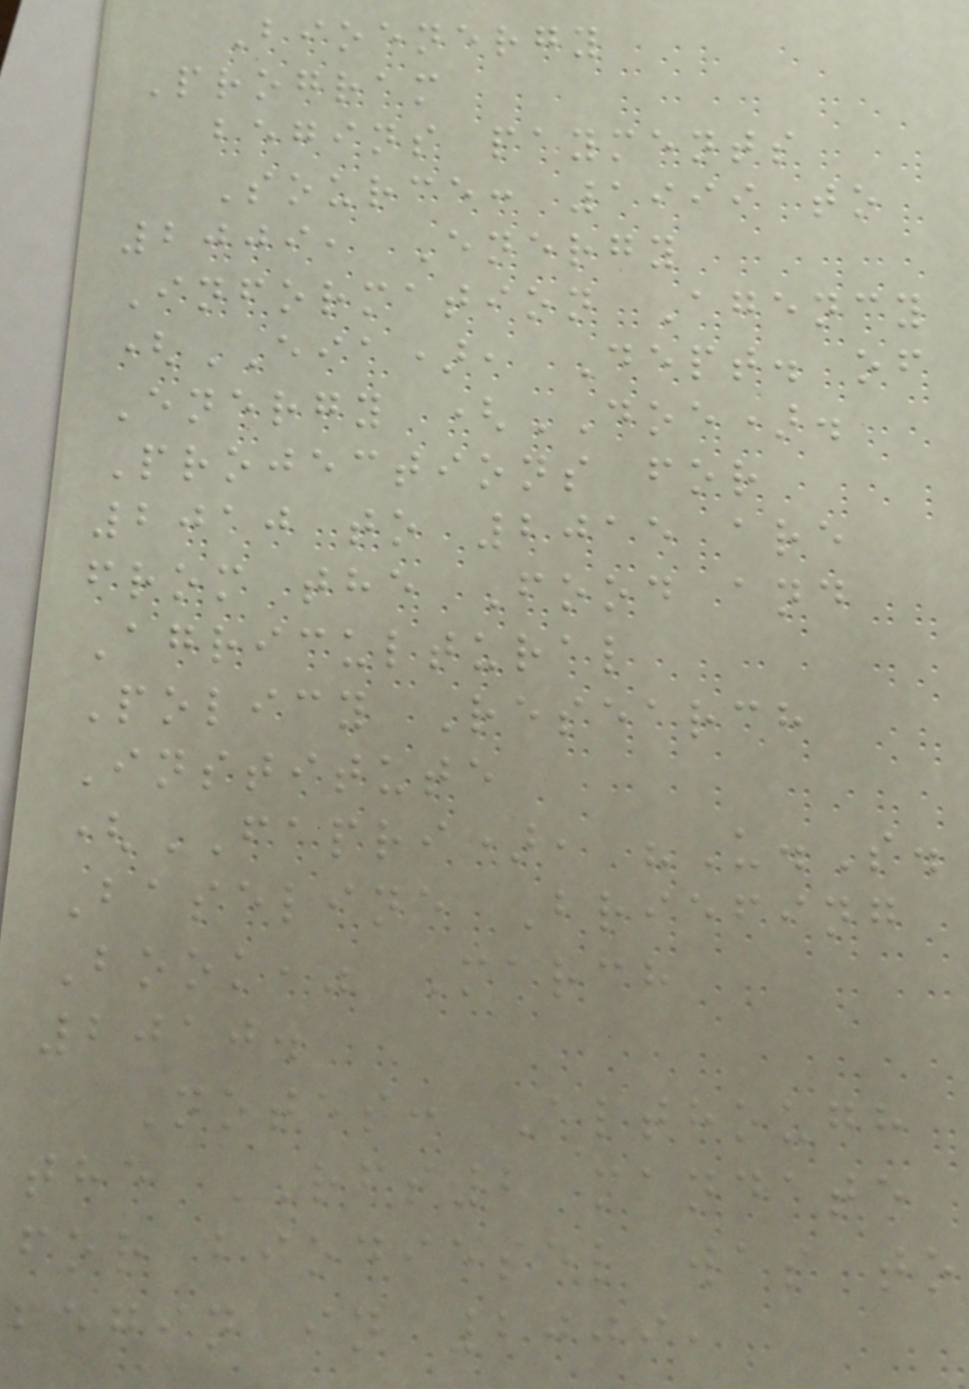Bioenergy
Program
begins payments
Source: 1999 to
2009, Energy
Information Agency
(EIA), Dept. of
Energy (DOE).
Projections for
2010 to 2015 are
from the Food and
Agricultural
Policy Research
Institute
(FAPRI), "U.S.
Baseline Briefing
Book," March
2010.
Notes: Although
the RFS2 mandate
for biodiesel was to
begin in 2009,
